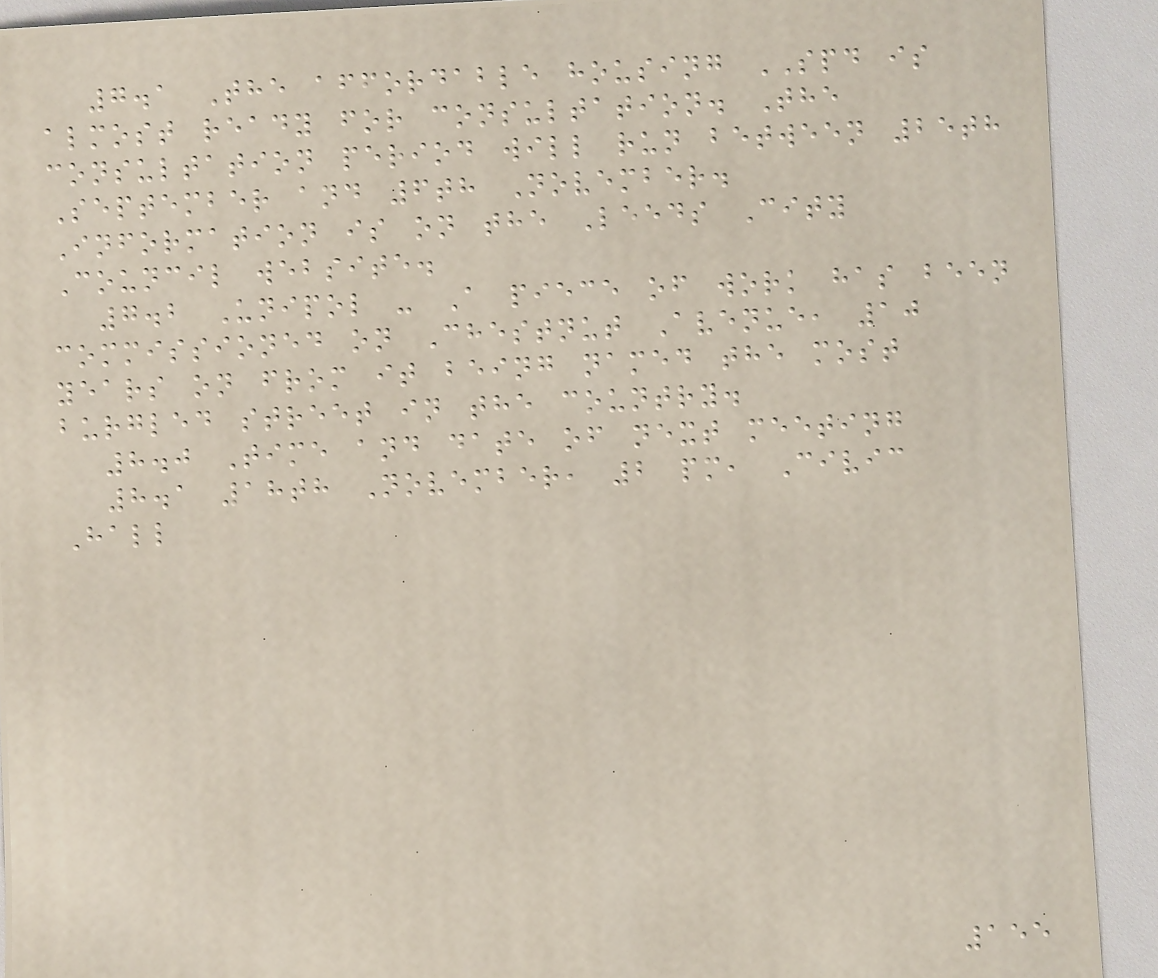7.1 The affordable housing SPD is
almost ready for consultation. The
consultation period will run between 25th
September and 6th November.
Information is on the Leeds City
Council website.
7.2 Unipol - A piece of work has been
commissioned on Chestnut Avenue, 10
years on from it being named the most
burgled street in the country.
8.0 Time and date of next meeting
8.1 18th November, 2 pm, Civic
Hall
155
